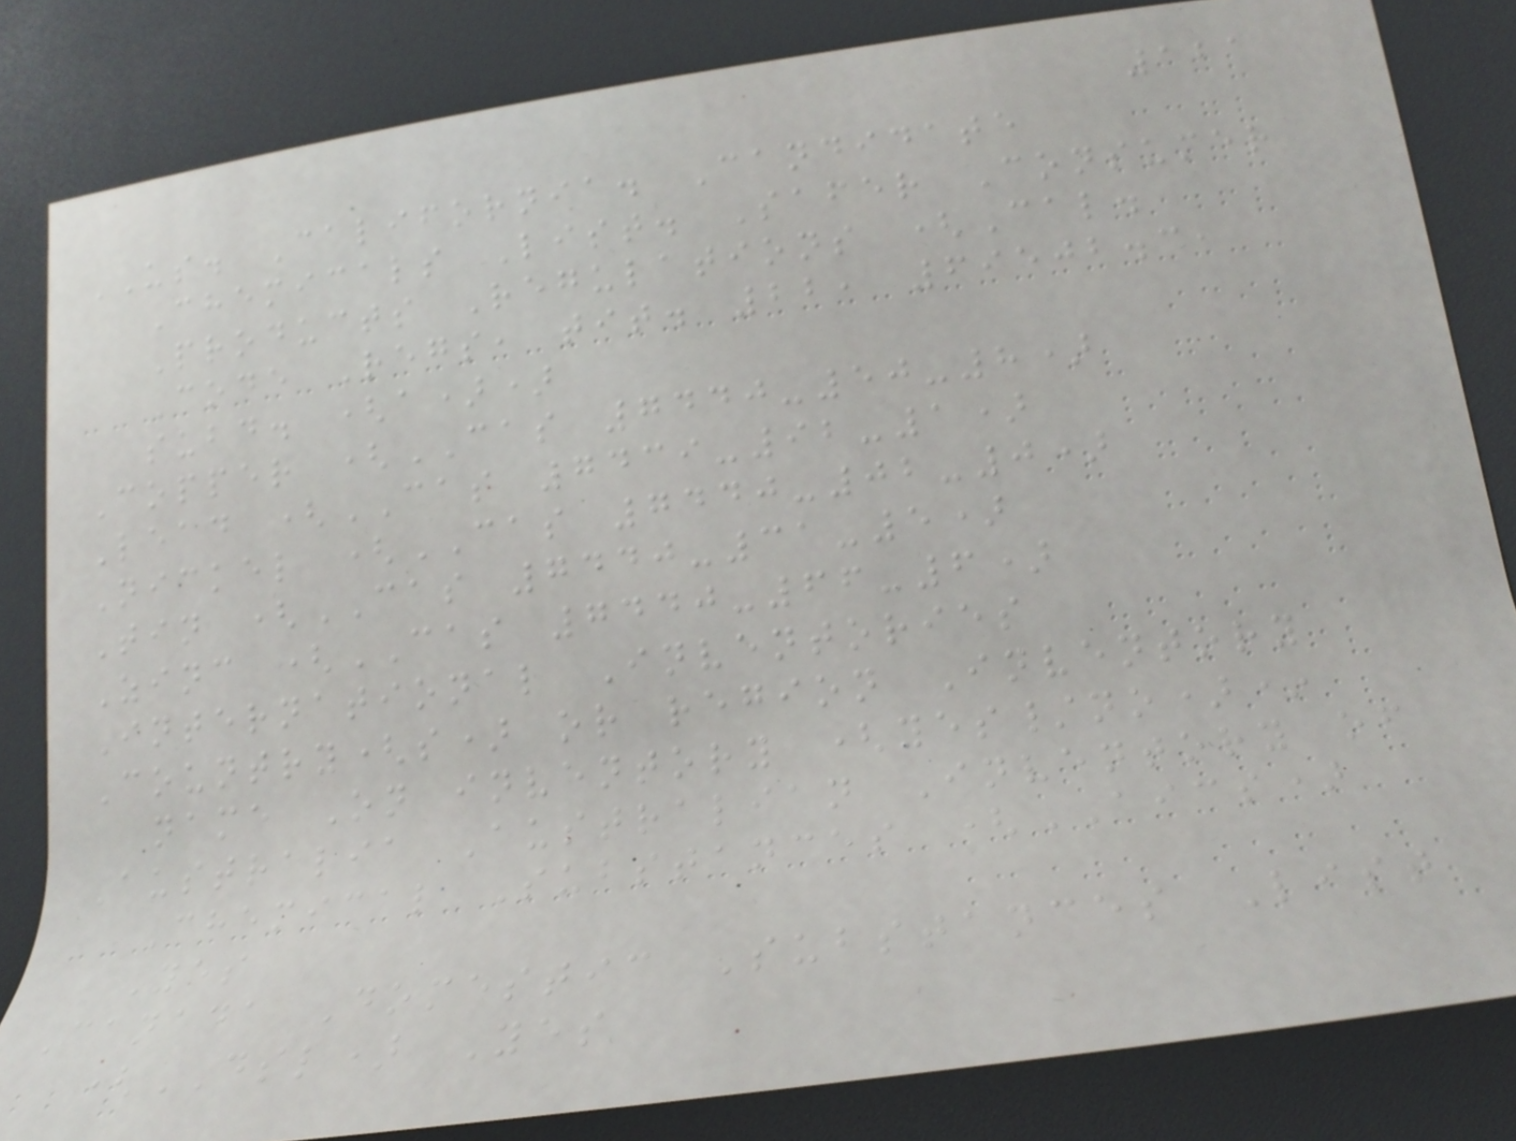121
US. California. Candidate
Chemicals List. Safer Consumer
Products Regulations (Cal.
Code Regs, tit. 22, 69502.3,
subd. (a))
Copper (CAS 7440-50-8)
Lead (CAS 7439-92-1)
Nickel (CAS 7440-02-0)
Tin (CAS 7440-31-5)
Zinc (CAS 7440-66-6)
International Inventories
Country(s) or region Inventory
name On inventory (yes/no)*
Australia Australian Inventory of
Chemical Substances (AICS)
Yes
Canada Domestic Substances List
(DSL) Yes
